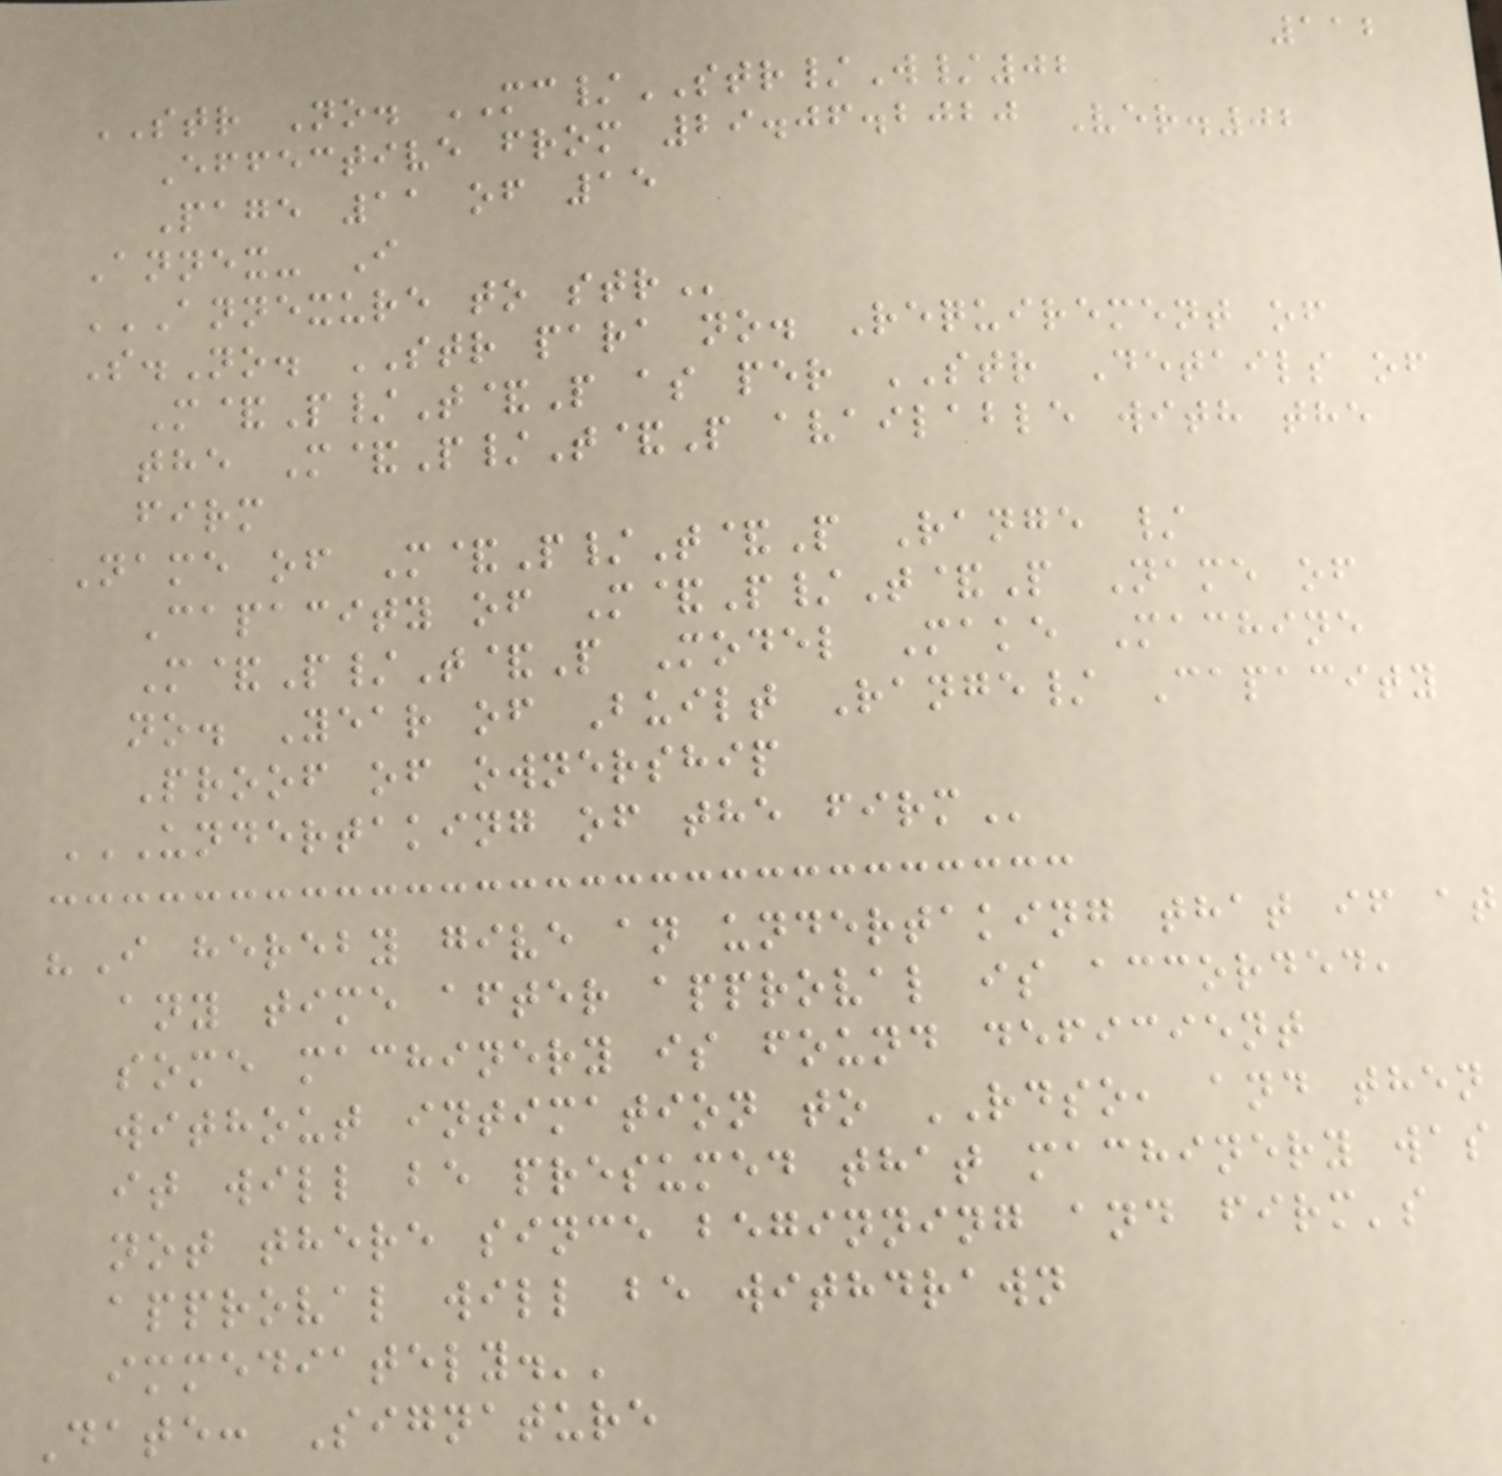112
STR No. MC/STR/W/02
Effective from 29.06.2020 Ver.02
Page 11 of 15
Annex- I
ANNEXURE TO STR
S.No. STR para no. Requirement of
M&P/T&P as per STR Details of
the M&P/T&P available with the
firm
Name of M&P/T&P Range /
Capacity of M&P/T&P Name of
M&P/T&P Model Make Machine
no. Year of Built Range/ Capacity
Proof of ownership
UNDERTAKING OF THE FIRM
"I hereby give an undertaking that if at
any time after approval is accorded,
some machinery is found deficient
without intimation to RDSO, and then
it will be presumed that machinery was
not there since beginning and firm's
approval will be withdrawn
immediately.''
Date: Signature
